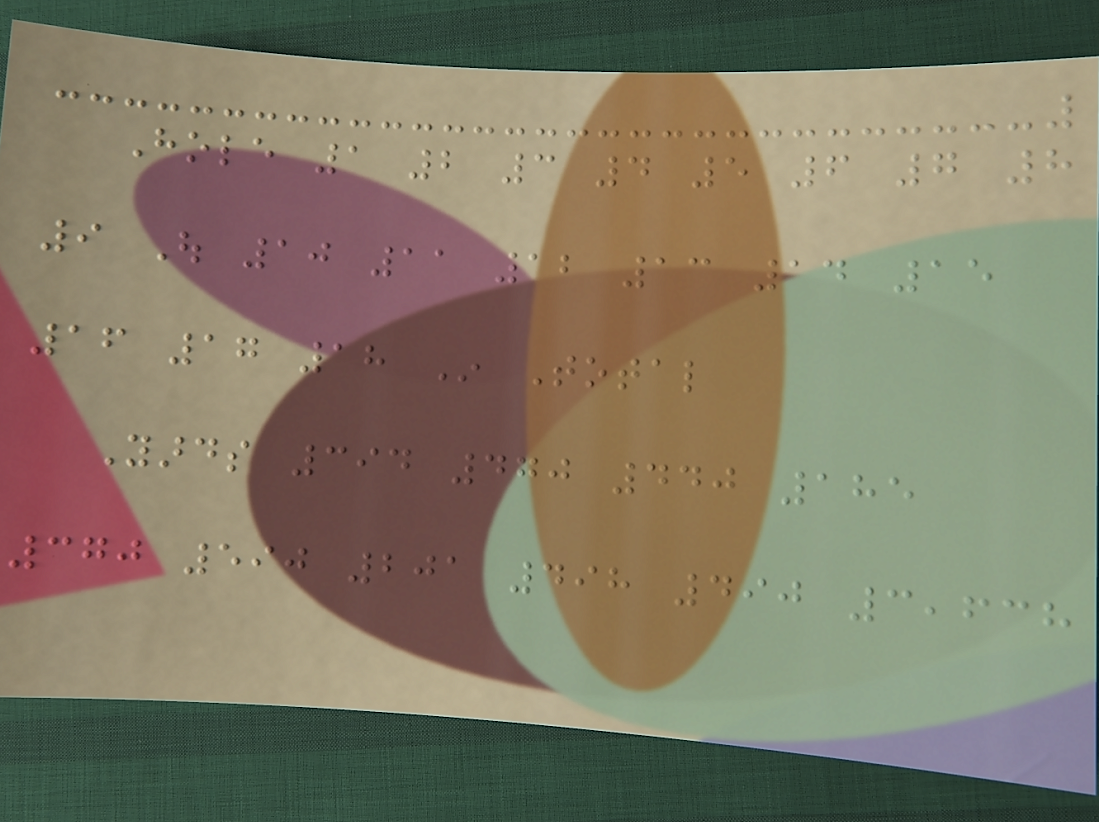Hole 1 2 3 4 5 6 7 8
9 Out 10 11 12 13 14 15
16 17 18 In Total
Yards 394 470 440 185
370 590 201 498 490 3,638
